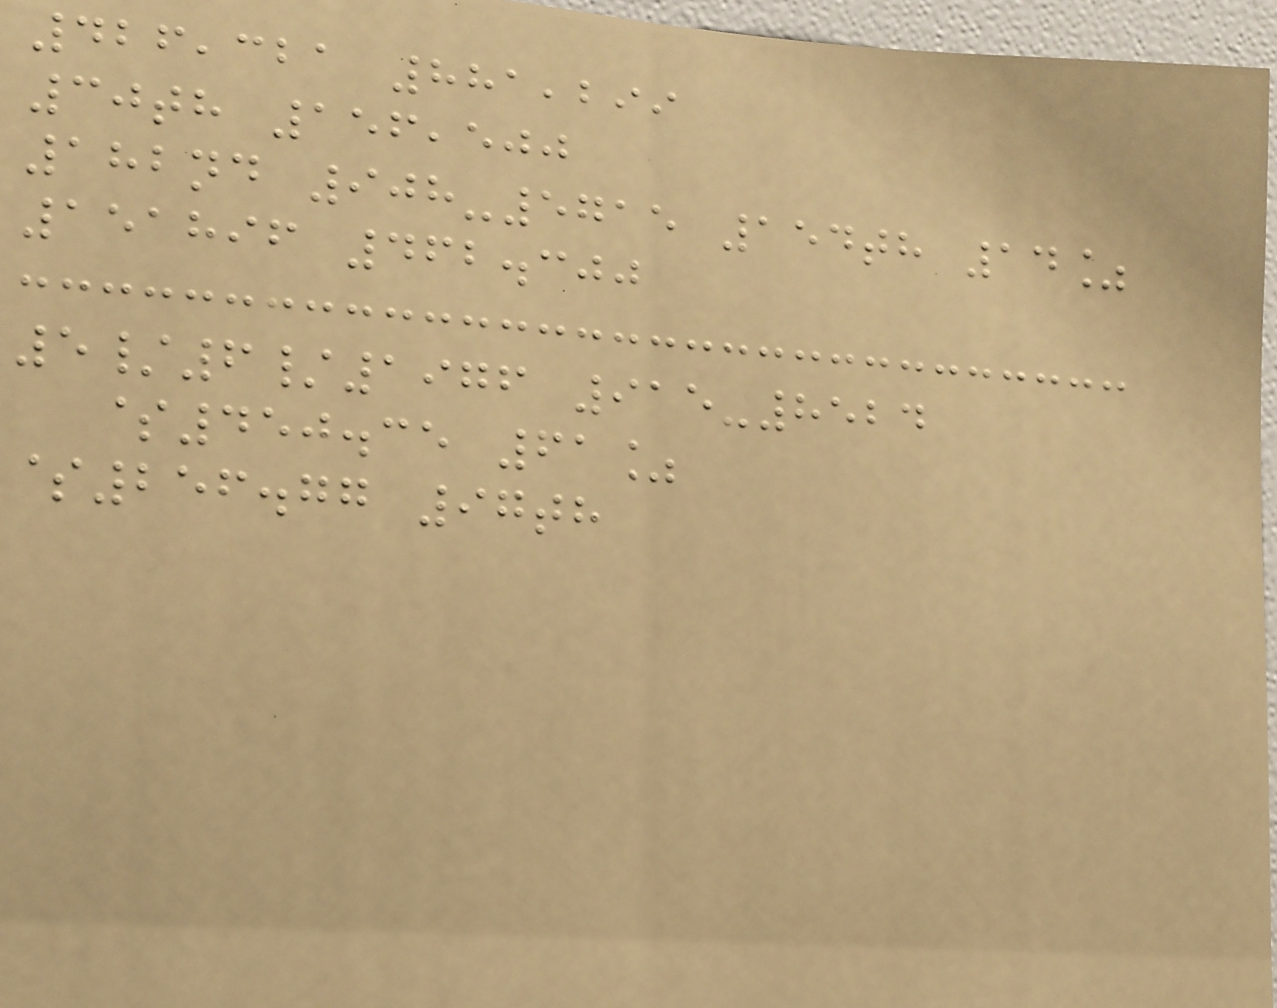426,321 881,299
30th 156,500
182nd 908-5715 154th 14%
151896 462.300
5/6/1976 915-8524
$450.35 61%
$256.77 97th
